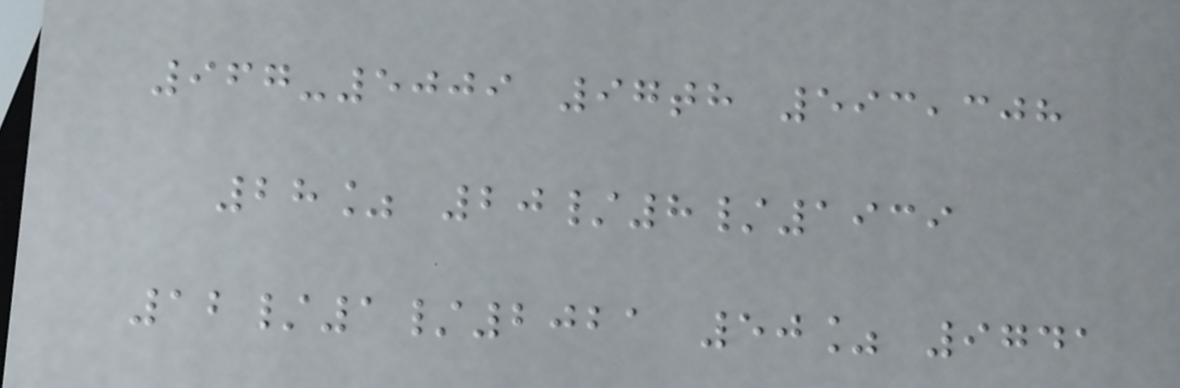967-5009 97th 593,308
28% 20/8/1939
12/1/2021 50% 9741
